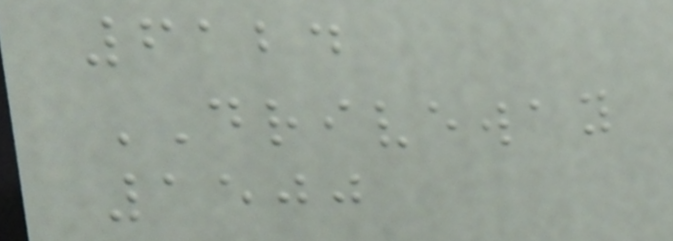6124
DRIVEWAY
1500
